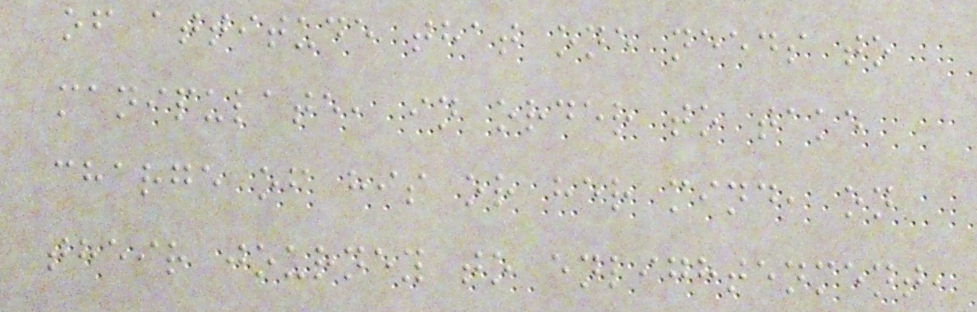of attitude that one needs to
manipulate, in order to take
charge of his or her mind, on
their journey to enlightenment,
